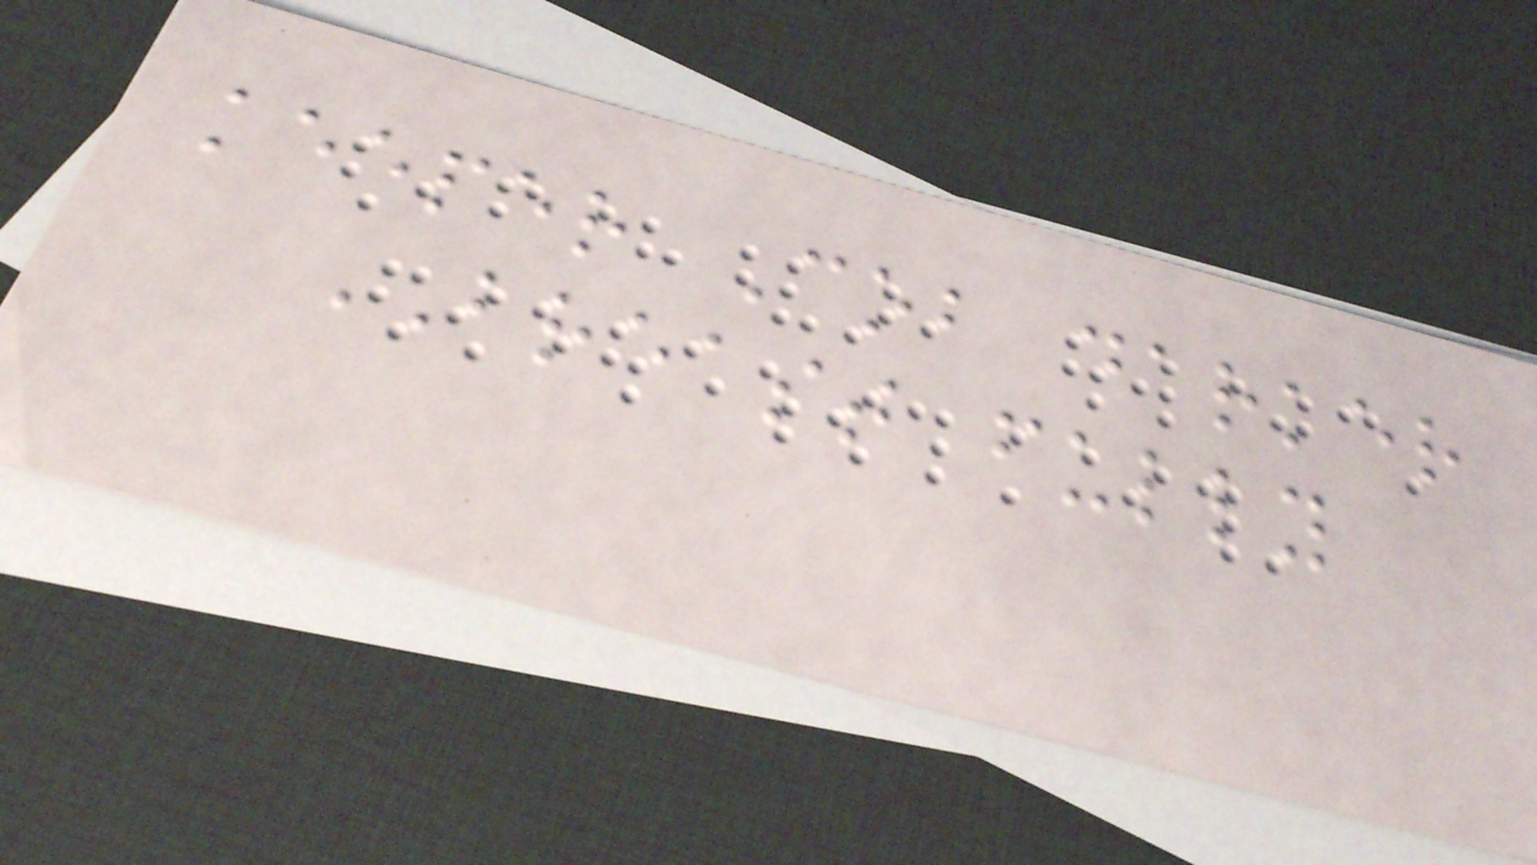keeper Cob darker
BREAST fully
